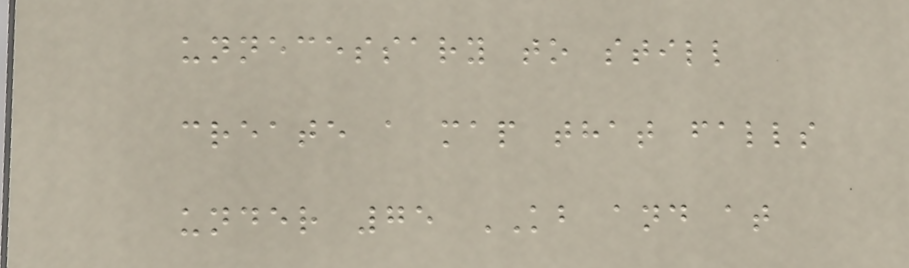unnecessary to still
create a map that falls
under 75 KB and at
